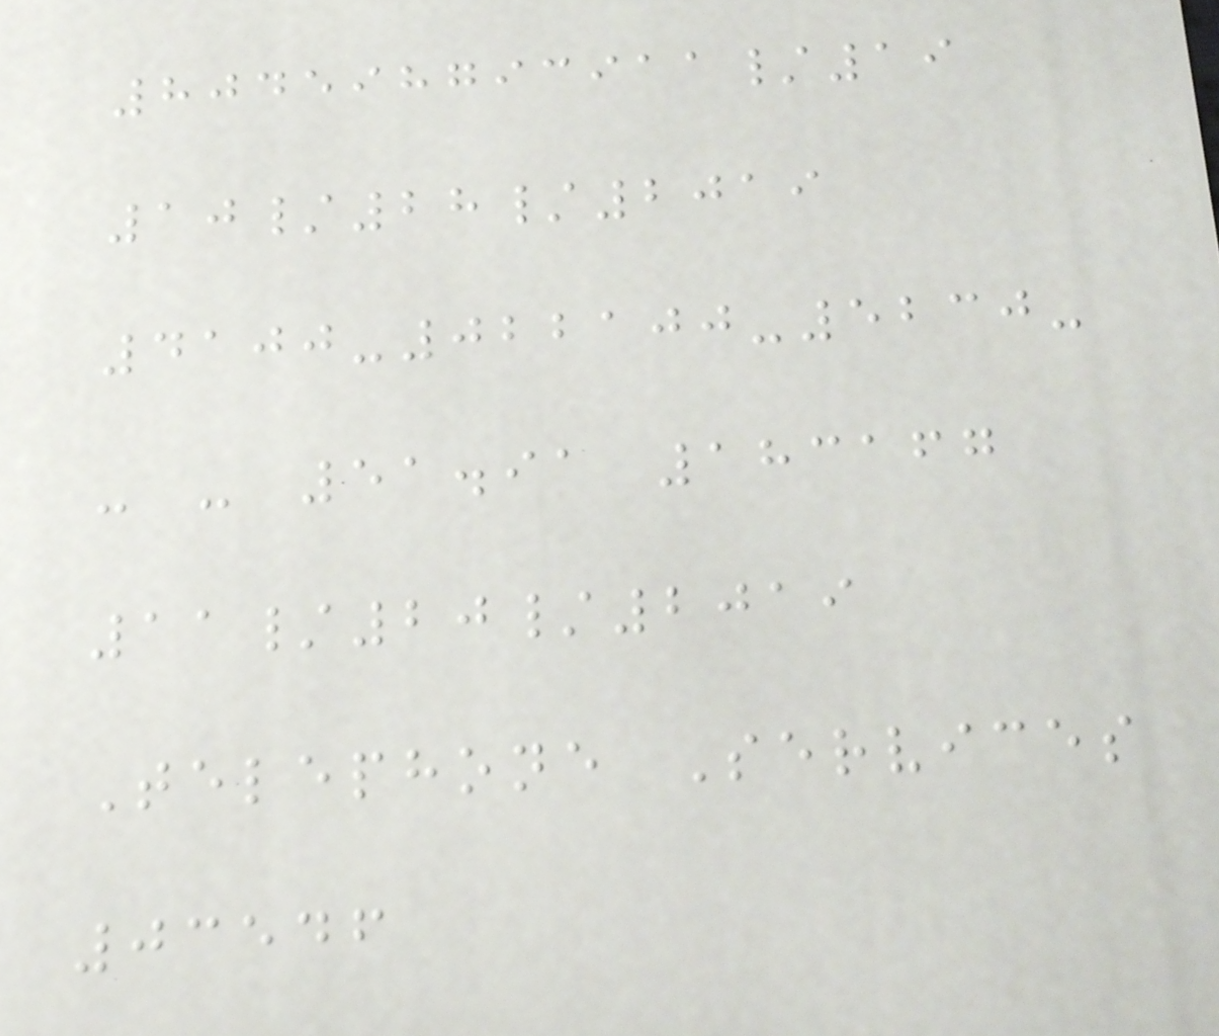804598793911/19
10/28/2019
4100-022100-5230-
- - 51.91 183167
11/20/2019
Telephone Services
03546
